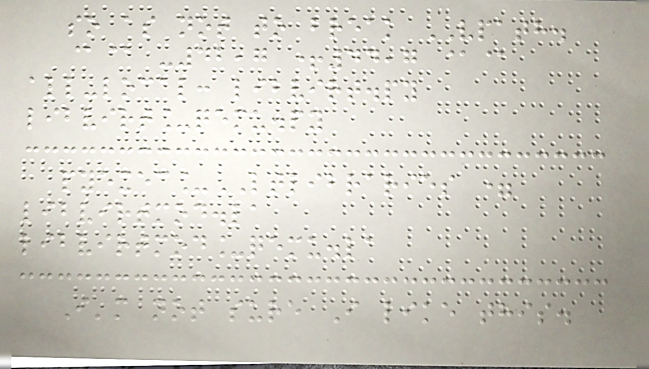so as not to break VPATH.
@@ -42,7 +44,7 @@
all-local: libvirt.py
libvirt_qemu.py
pyexec_LTLIBRARIES =
libvirtmod.la
libvirtmod_qemu.la
I'm not sure I like this.
